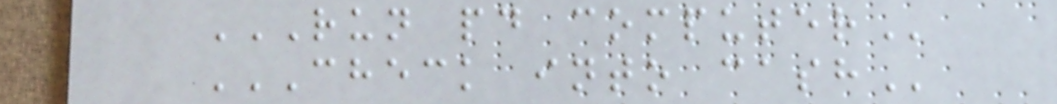RUN PD COMPUTER
CHECK INTO CASH
